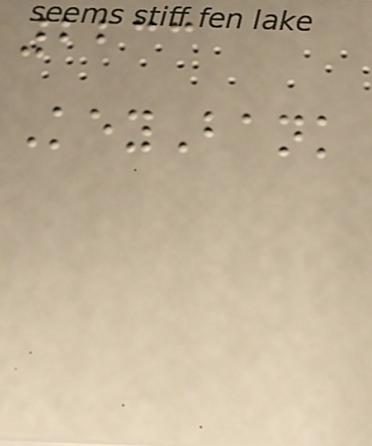2233
KeyBank
